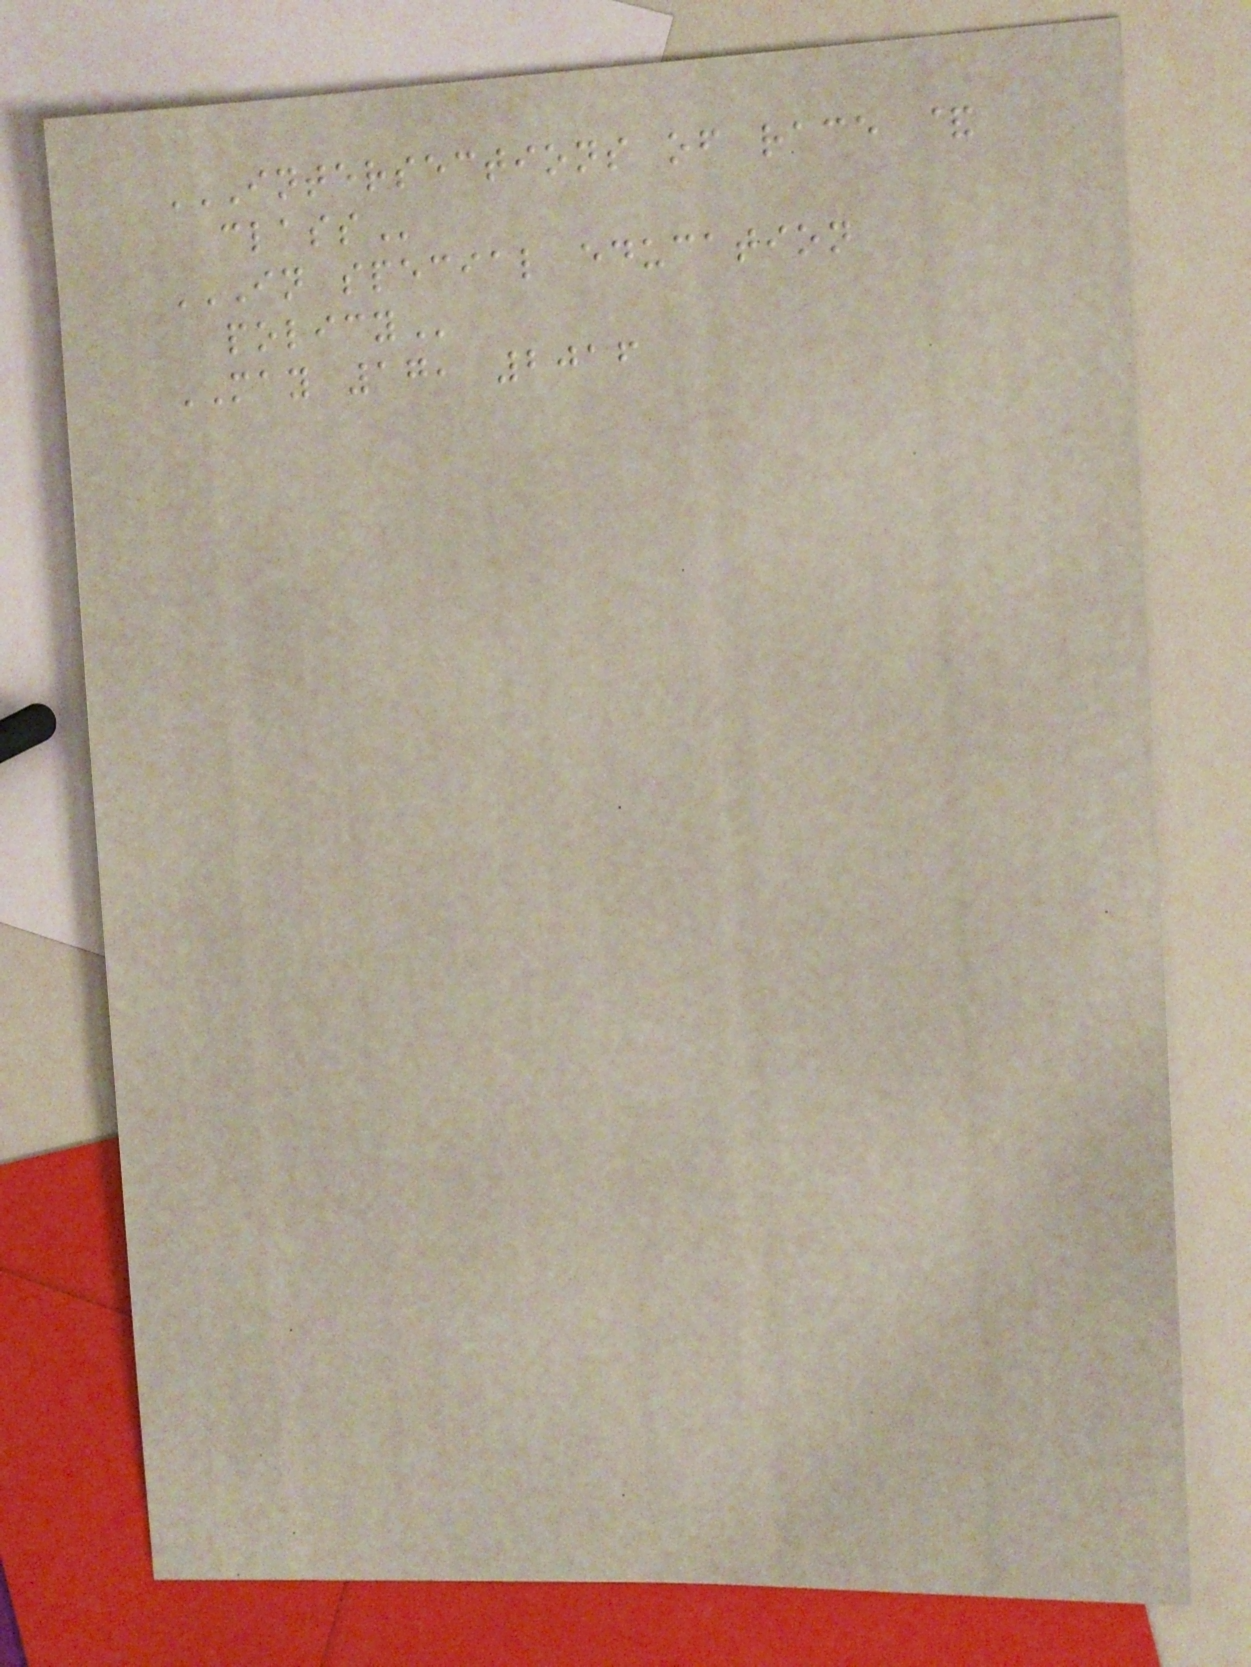INTERSECTIONS OF RACE &
CLASS
IN SPECIAL EDUCATION
POLICY
MAY 17, 2016
